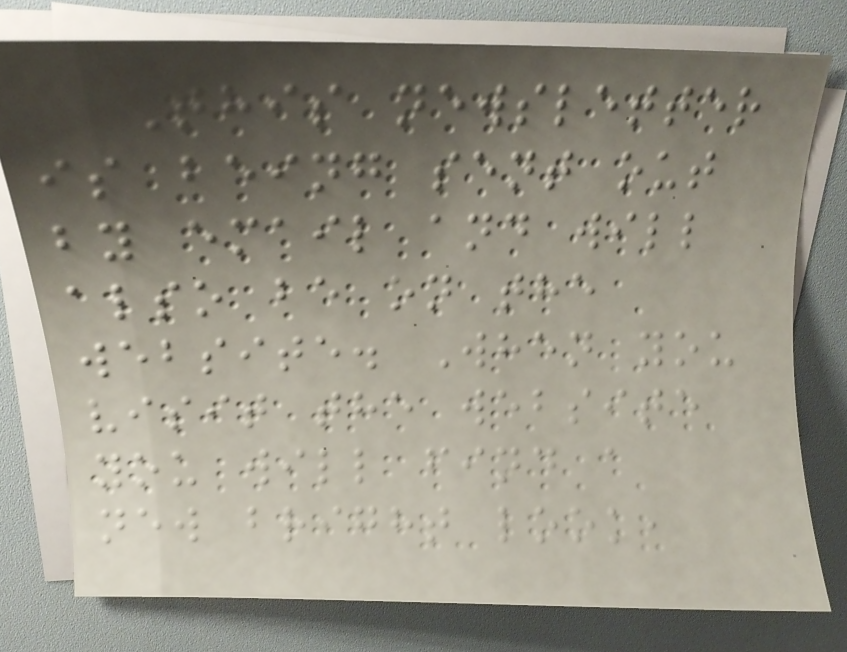This newsletter
is being sent out
by email and will
also be on the
website. When you
visit the website
you will find a
new bright look,
